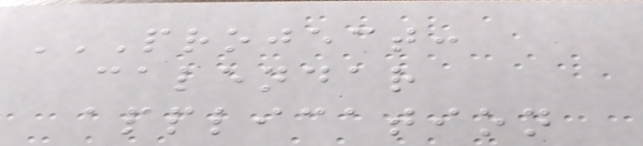PROJECT:
CALENDAR
APPLICATION
